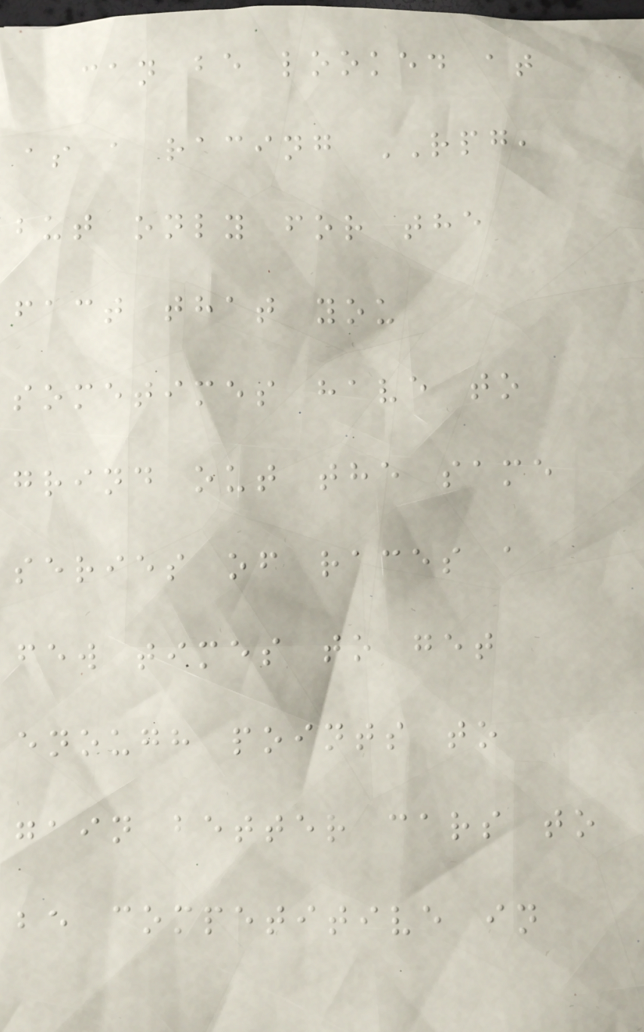can be looked at
as a racing RPG,
but only for the
fact that you
sometimes have to
grind out the same
series of races a
few times to get
enough points to
gain better cars to
be competitive in
